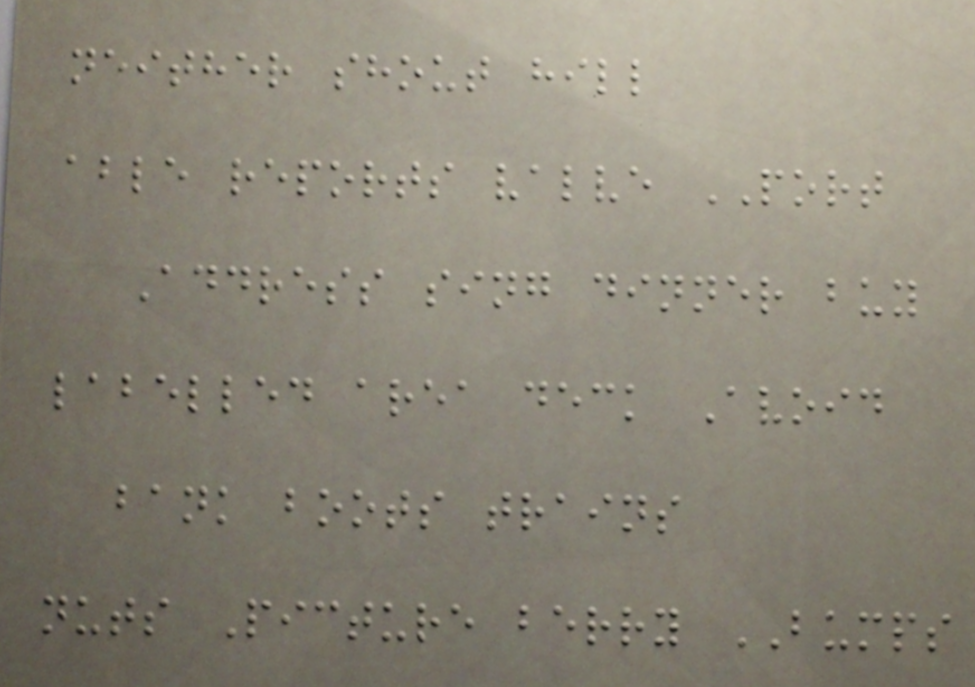neither shout hill
able reports valve PORT
Address sing dinner buy
labelled area deck Avoid
bank boots trains
nuts Picture berry BUMPS
